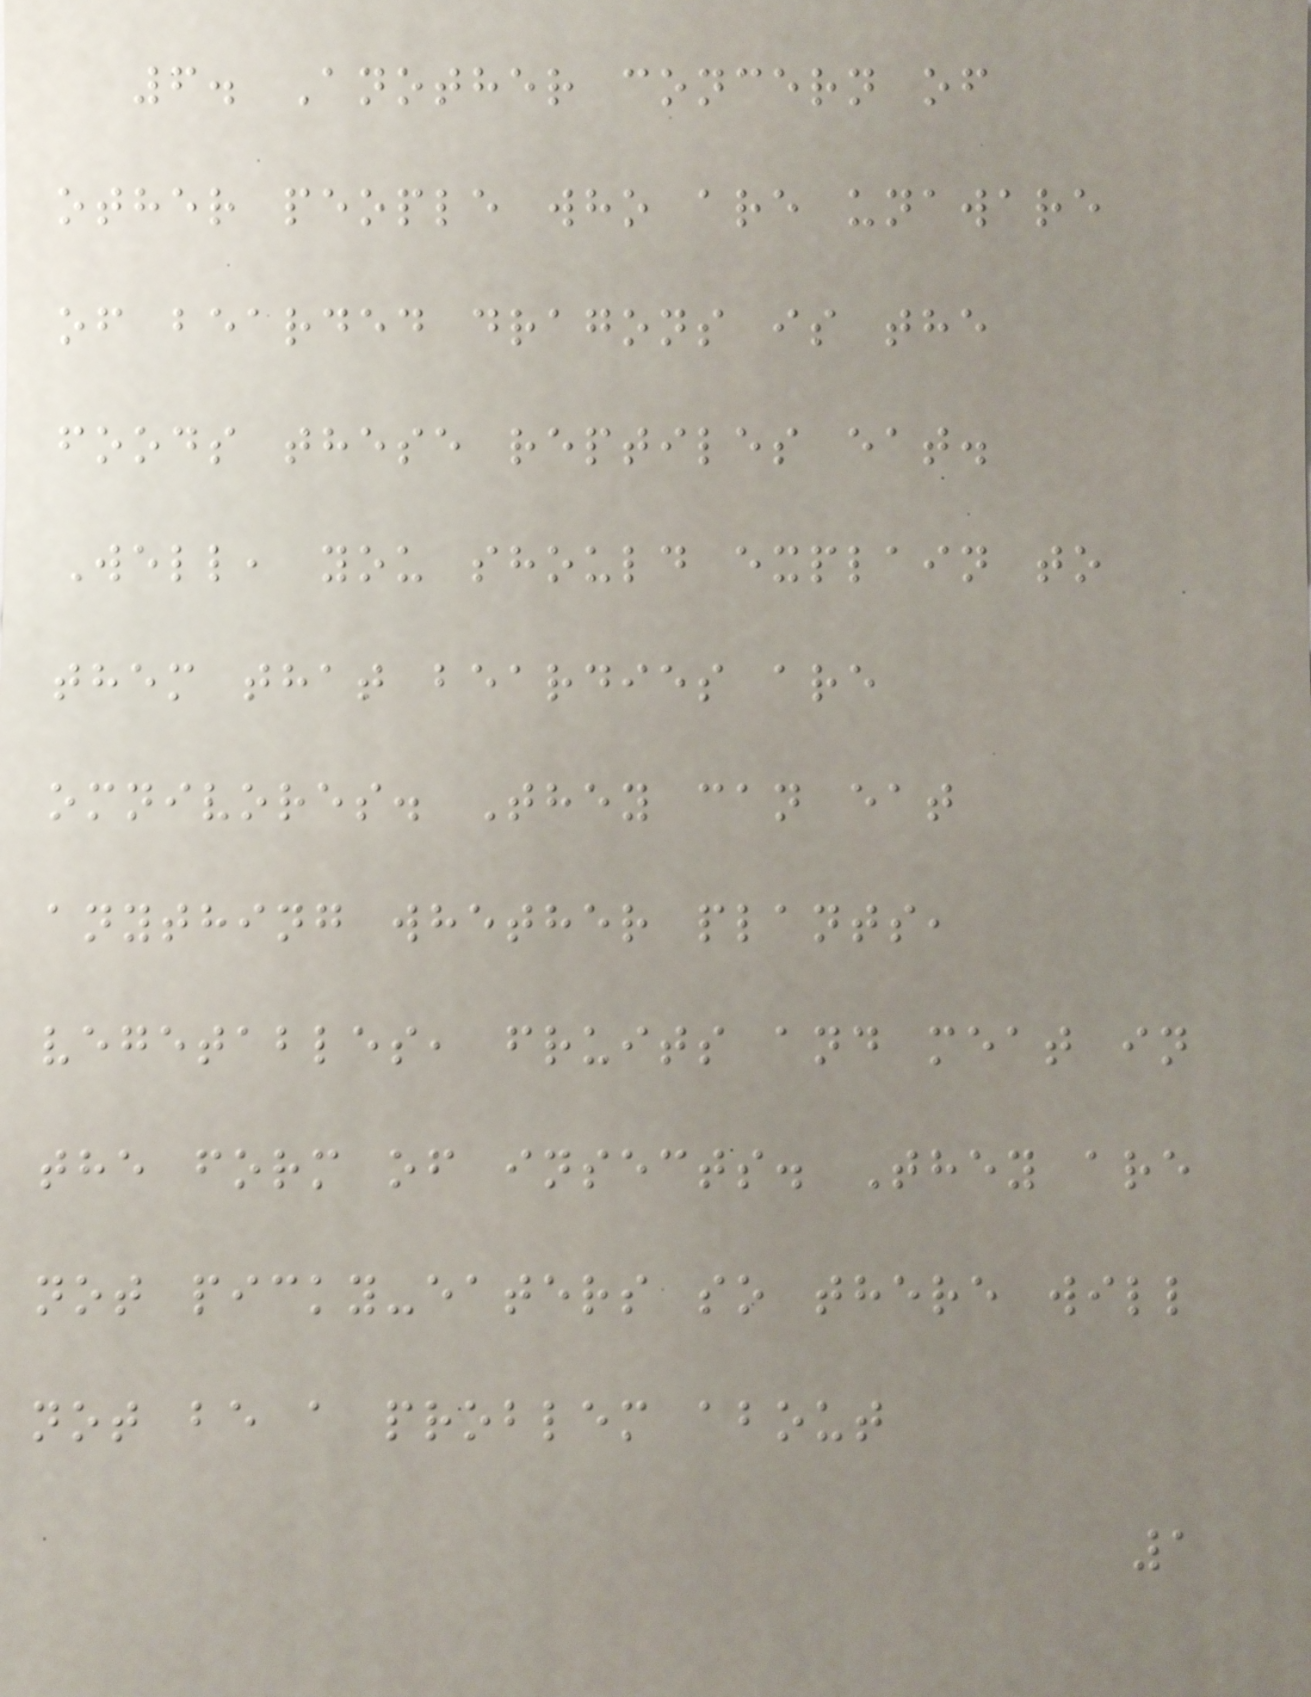6. Another concern of
other people who are unaware
of bearded dragons is the
foods these reptiles eat.
Well, you should explain to
them that beardies are
omnivores. They can eat
anything whether plants,
vegetables, fruits and meat in
the form of insects. They are
not picky-eaters so there will
not be a problem about
1
